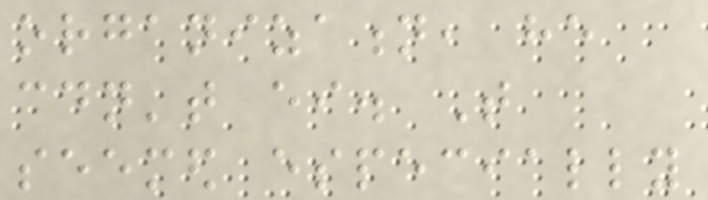organization, he
couldn't either. That
seemed especially
